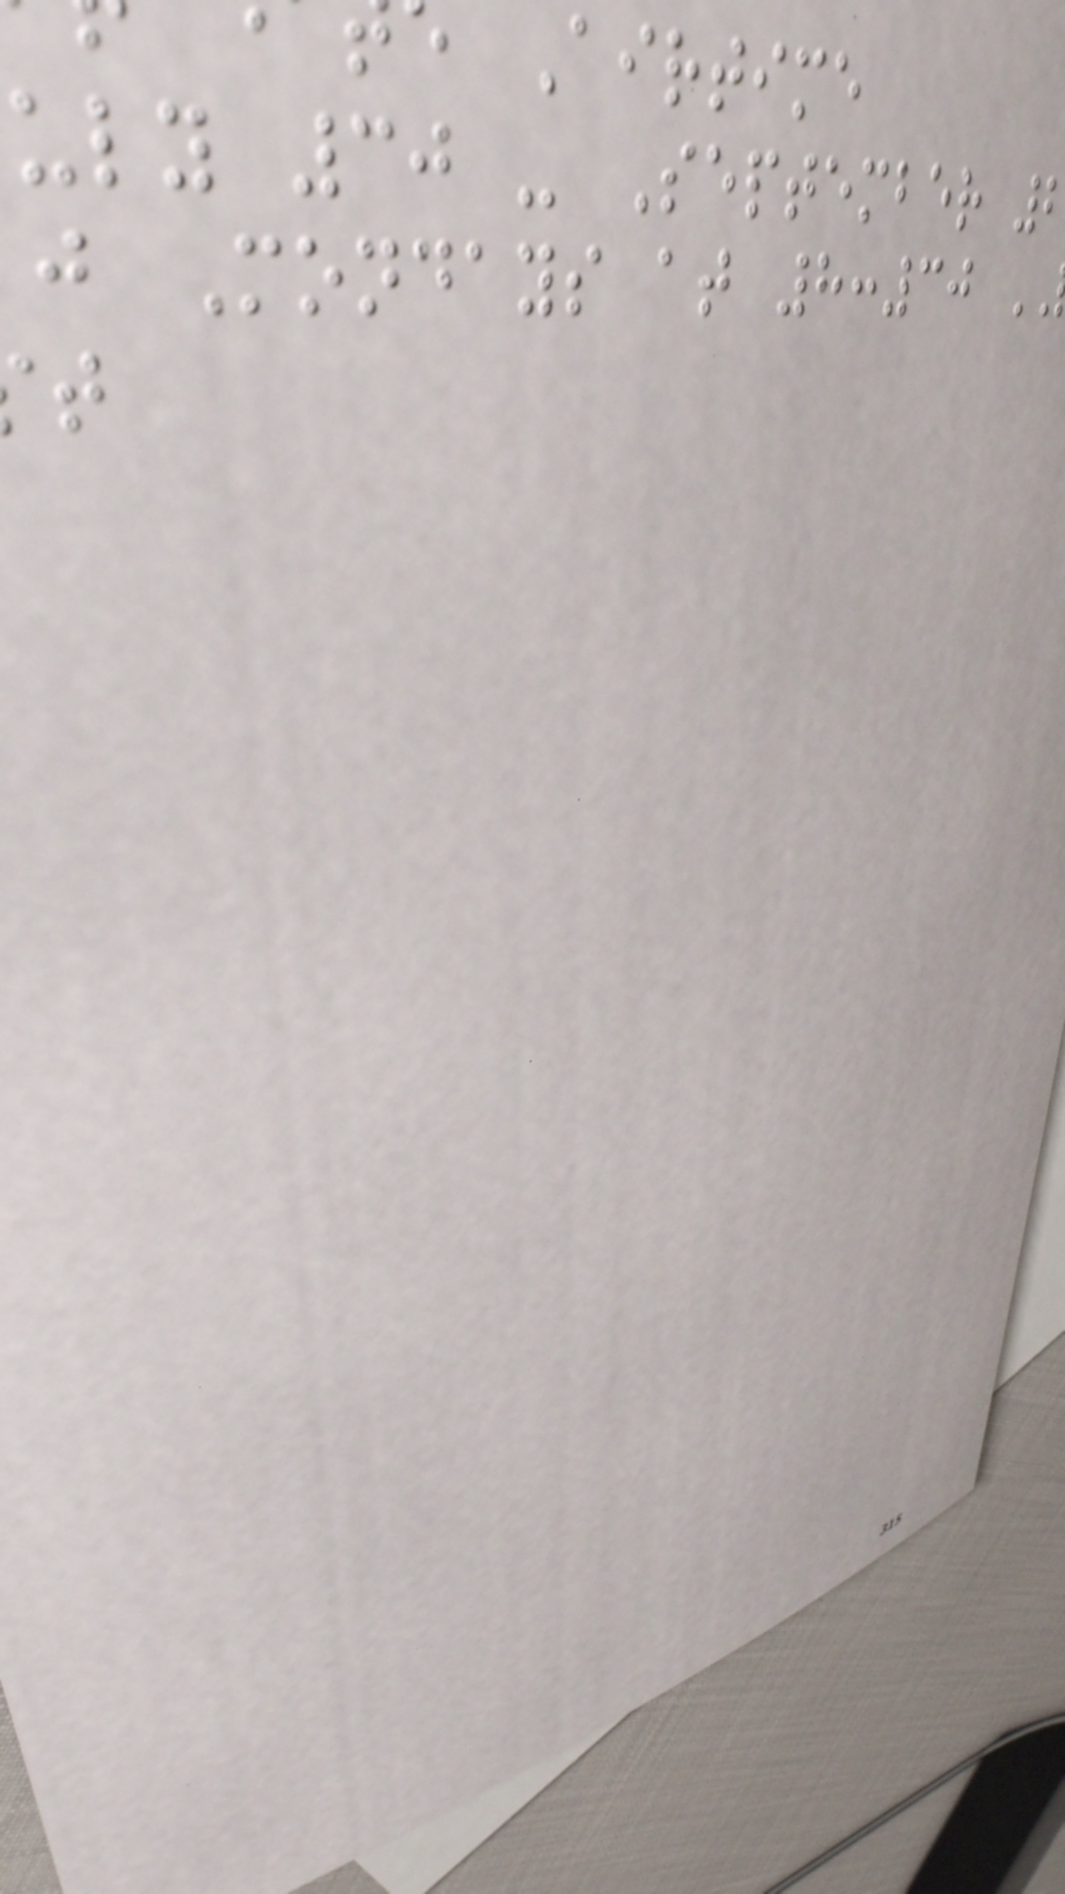Airtime
uly 30 - September
j Mondays at 8:30
